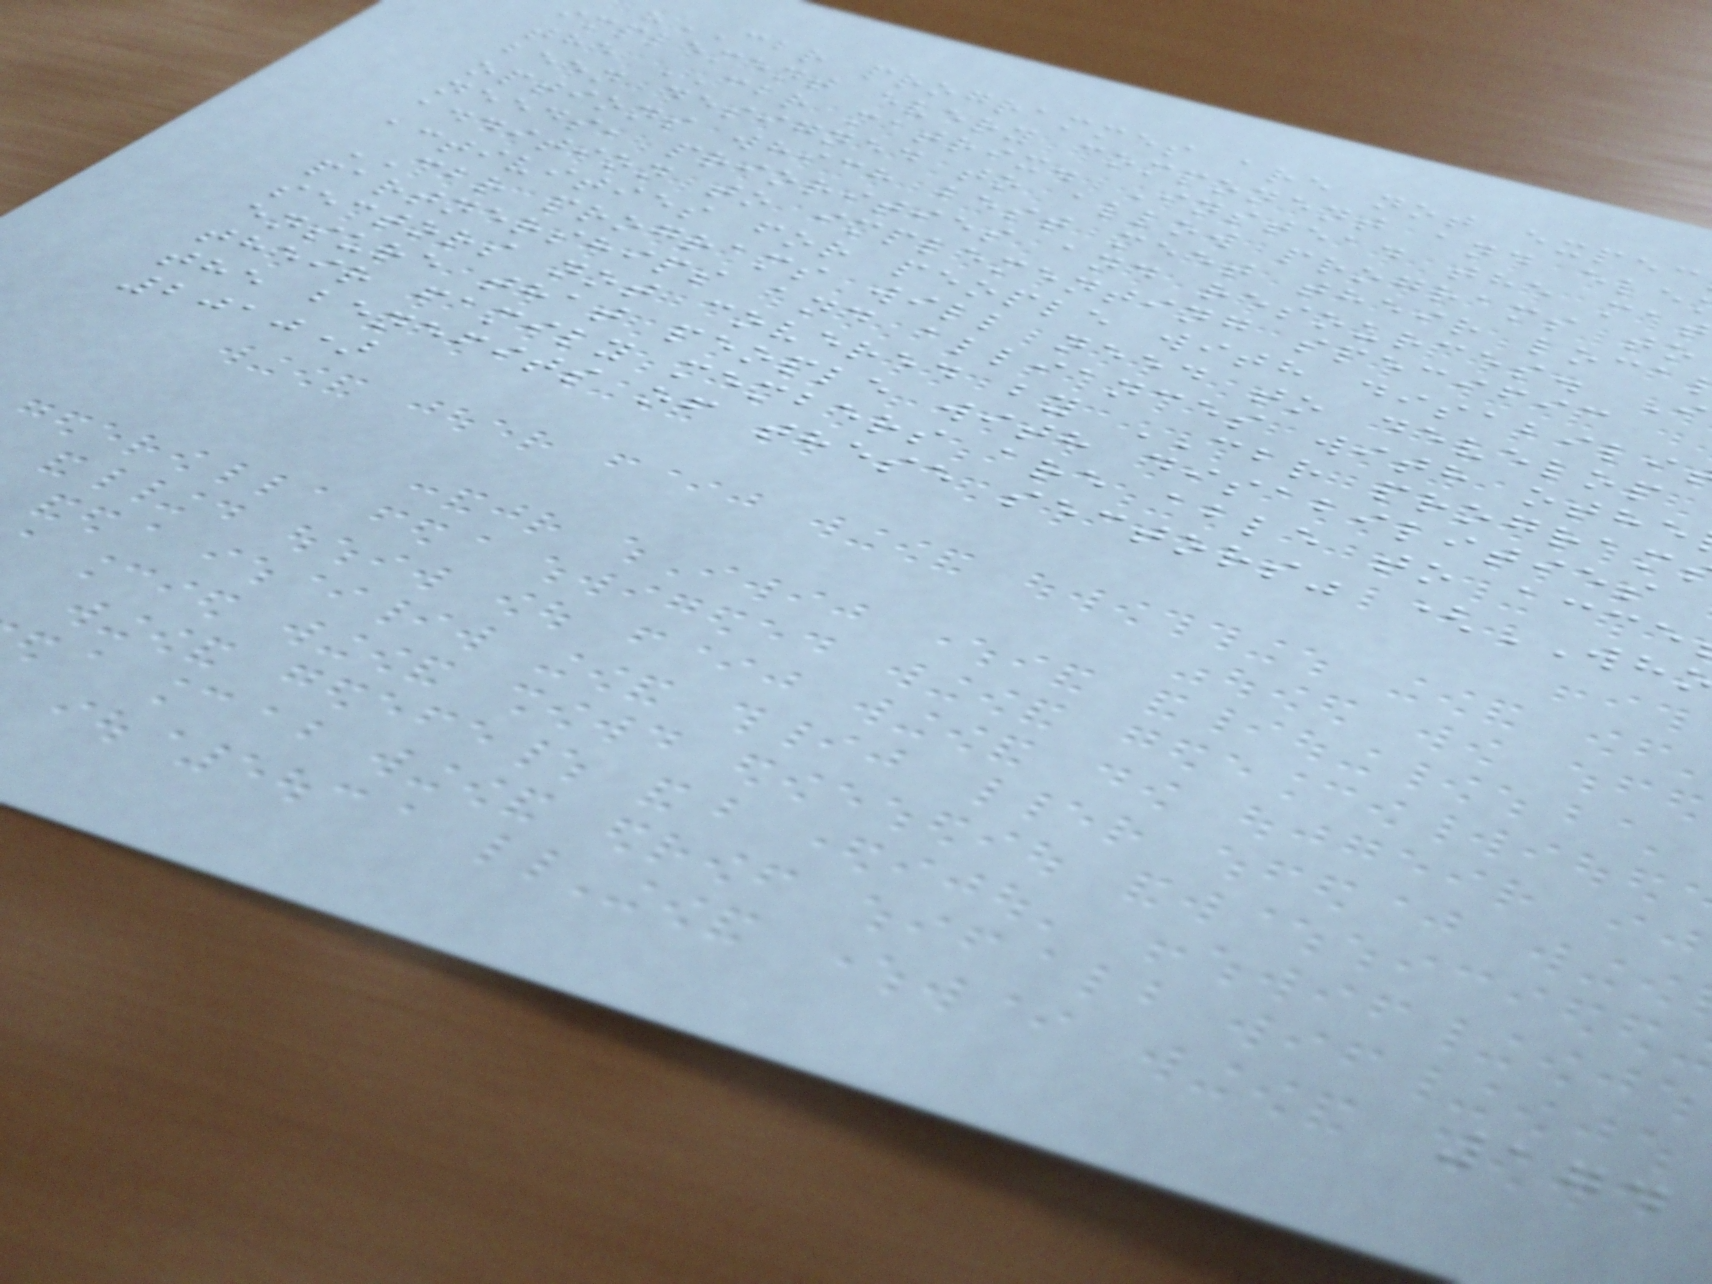"CBR programmes are not expec
implement every component and ele
the CBR matrix. Instead the mat
been designed to allow programs to
options which best meet their loca
needs, priorities and resources. I
addition to implementing specific
activities for people with disabili
CBR programs will need to develop
partnerships and alliances with othe
sectors not covered by CBR program
ensure that people with disabilities
their family members are able to acce
the benefits of these sectors" (WH
2010)
174
